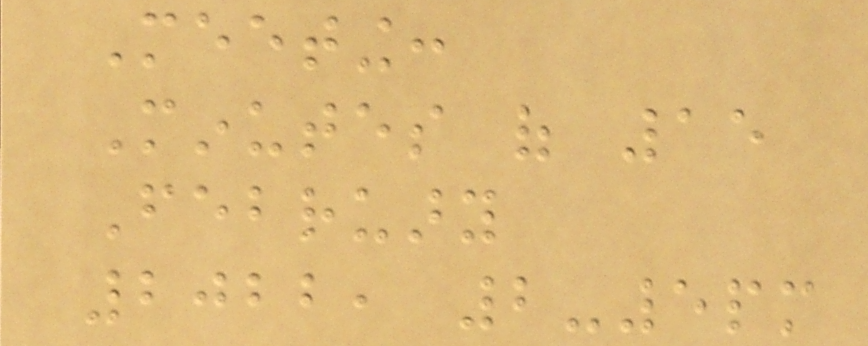Meeting:
Minutes of 15
February
2022, 2-5pm
